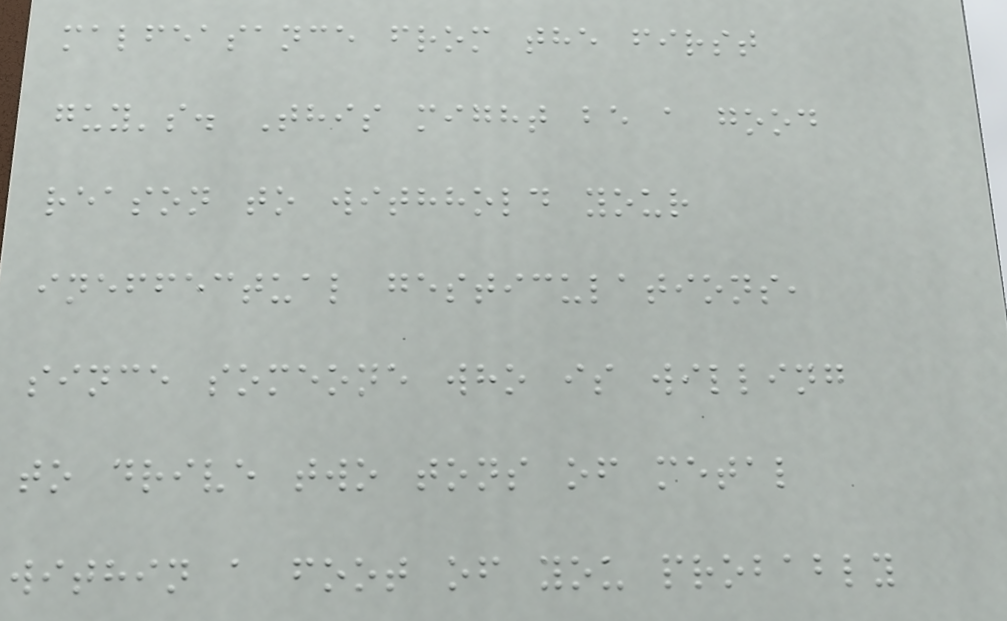malfeasance from the first
guy's. This might be a good
reason to withhold your
ineffectual gesticulations,
since someone who is willing
to drive two tons of metal
within a foot of you probably
